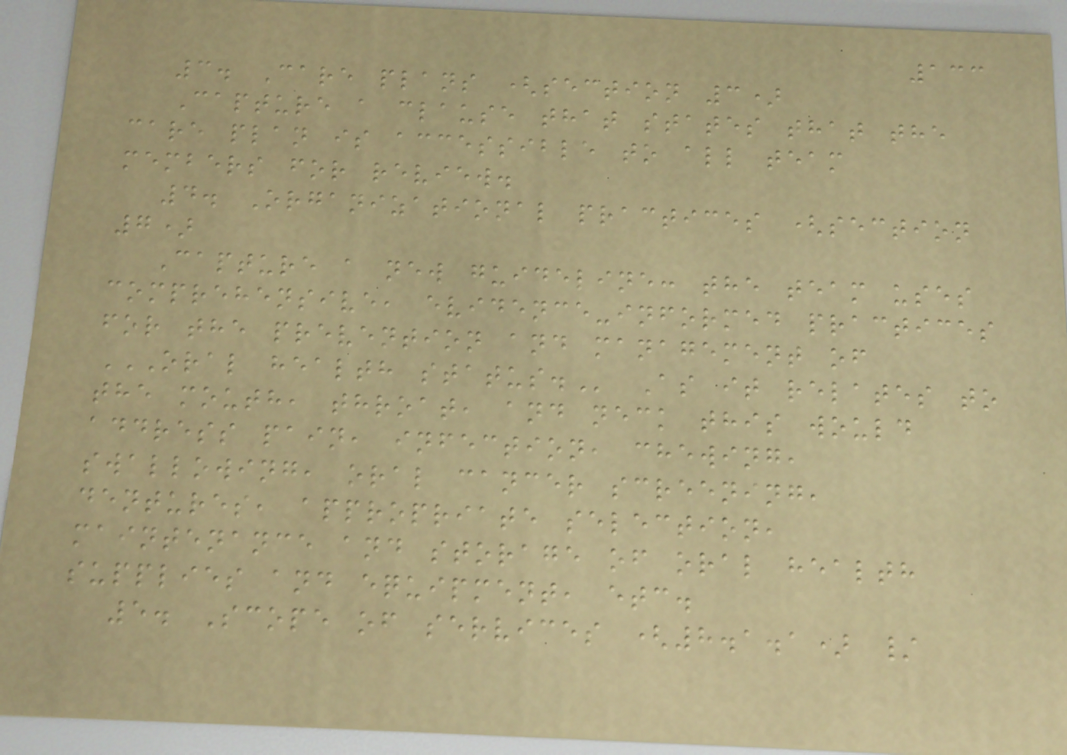133
3. Care plans (section 3)
Capture a clause that states that the
care plan is accessible to all team
members for review.
4. Organizational practices (section
7)
Capture a new guideline: the team uses
comprehensive, evidence-informed practices
for the prevention and management of
ORAL HEALTH STATUS. As it relates to
the mouth, throat, and neck this would
address pain, infection, chewing,
swallowing, oral cancer screening,
dentures, appropriate selection,
maintenance and storage of oral health
supplies and equipment, etc.
5. Scope of services (8.1.1) /
